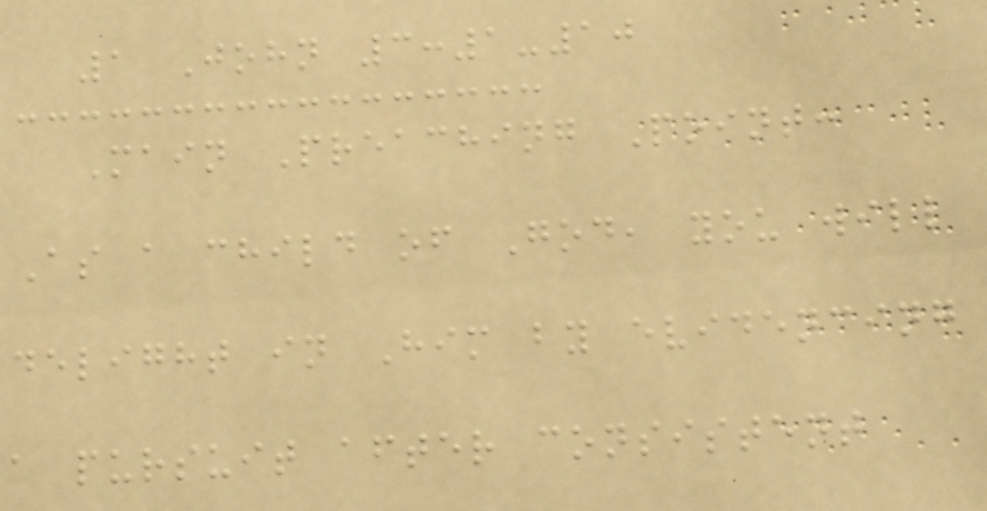1 John 3:1-10
Main Preaching Point:
As a child of God, you will
delight in Him by evidencing
a pursuit after consistent
